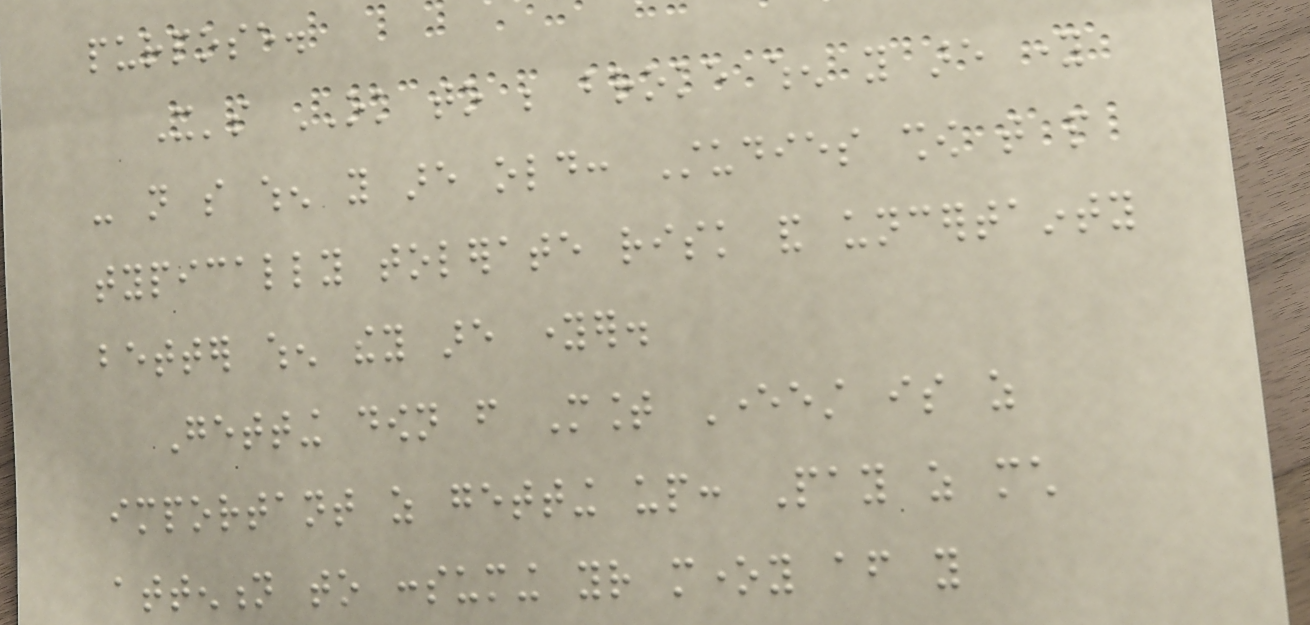purpose.
It's OK to be broke when you are young
- not so when you are old: Studies show that people
typically tolerate risk and uncertainty
better when they are younger.
Getting down from Mount Everest is as
important as getting up: Pay as much
attention to consuming your money after you
